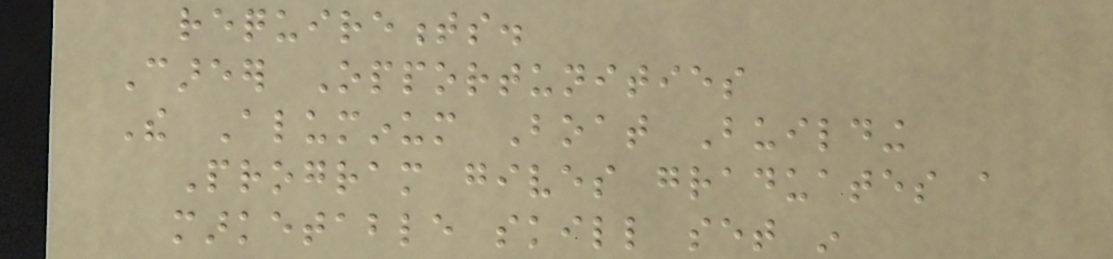requirements.
Career Opportunities
The Aluminum Boat Building
Program gives graduates a
marketable skill set in
